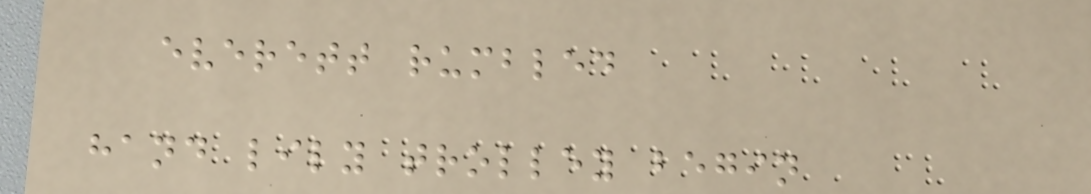everett rumbled
hand lily trolley begin
